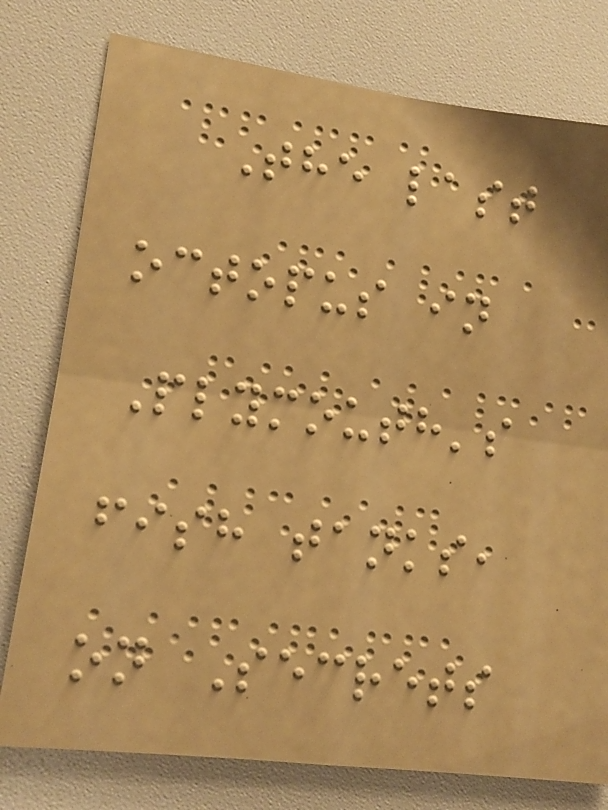The last
octopus in
Plymouth's
fish tanks,
on Secrets
